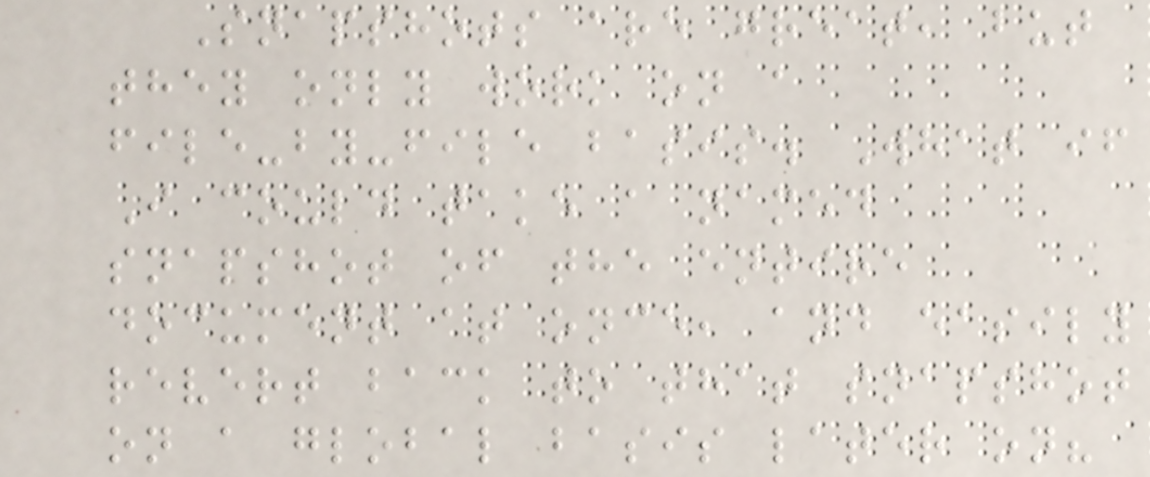Snapshots are great, but
they only work on a
file-by-file basis. What if
I could take a named
snapshot of the entire
document at once, and easily
revert back to that snapshot
on a global basis later on?
